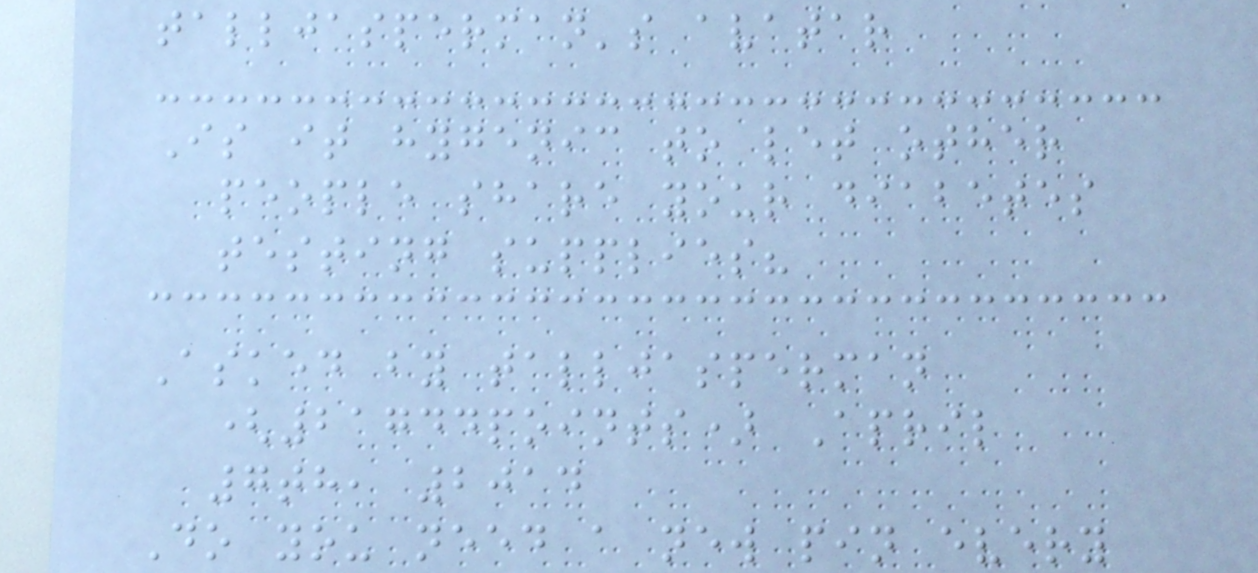talljasperman's avatar
Is it hygenic to let other
people share your diabetes
testing supplies?
Asked by talljasperman
(21744points) April
7th, 2014
Do you need a new pin every
